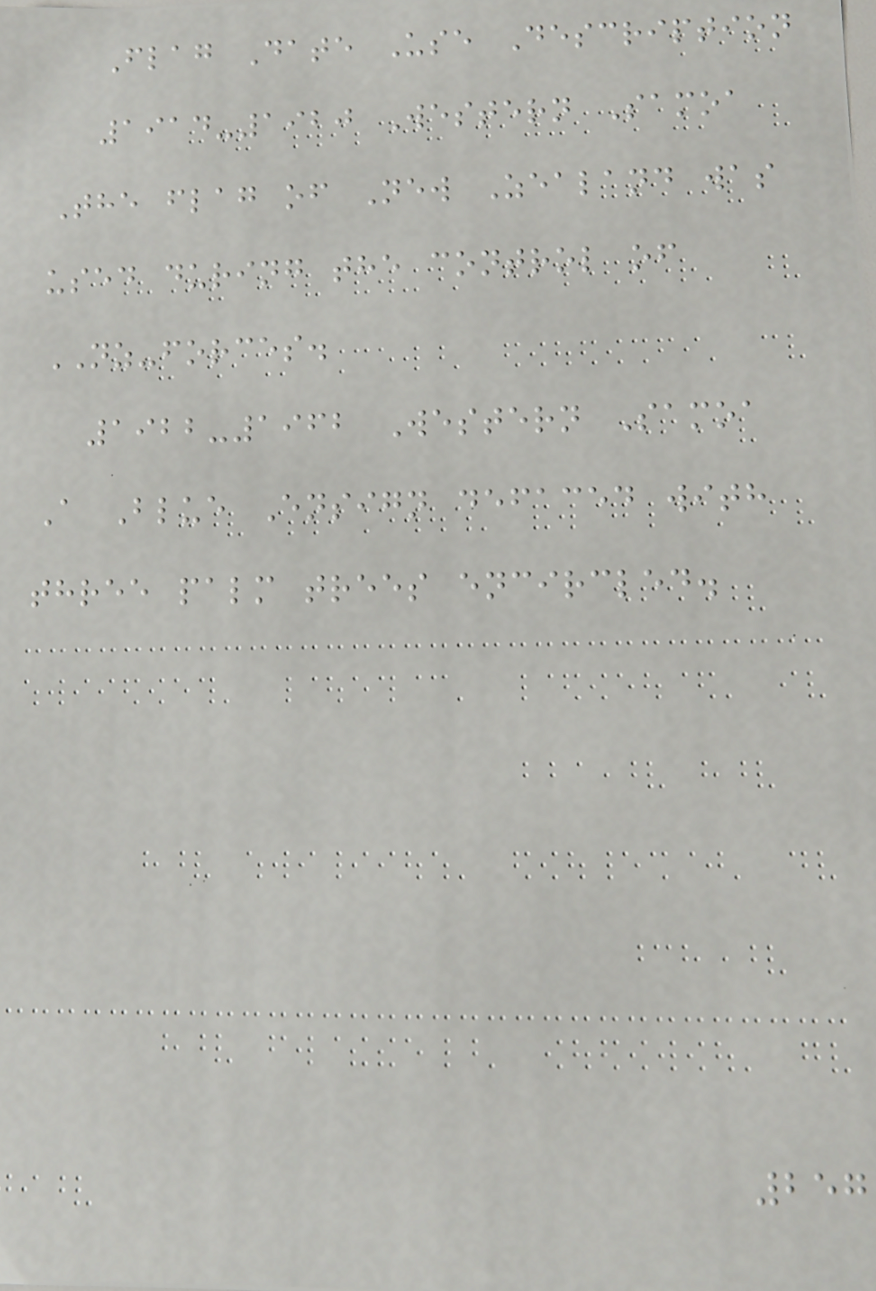Flag Date Use Description
1914-1920 Western Samoa
The flag of New Zealand was
used during the control of
NZ-forces.
1922-1962 Western Samoa
A Blue Ensign defaced with
three palm trees encircled.
257
